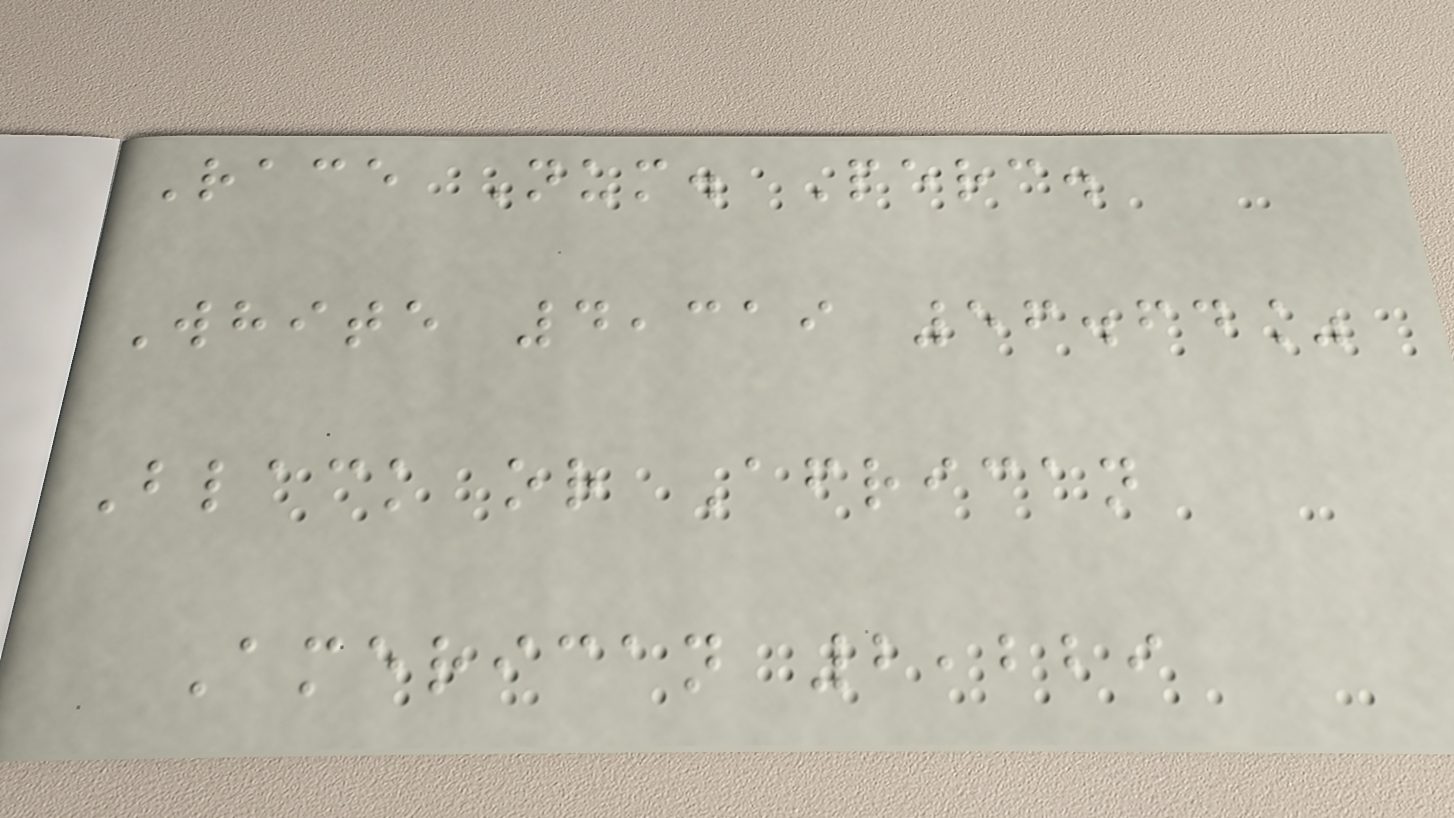Race Num. Perc.
White 4,319 56.64%
Black or African
American 2,229
